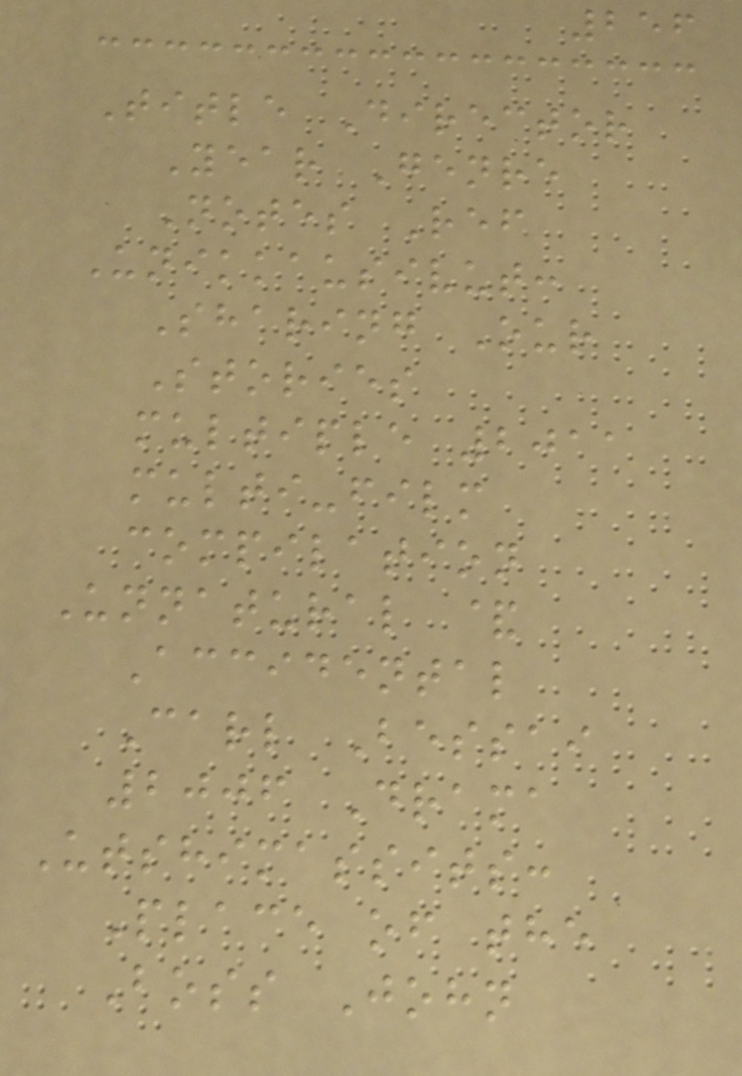256
Title Director
Year Genre
Notes Ref
Unikkausivut:
Sharing Our
Stories
multiple 2011
multi-film
compilation
Unnatural &
Accidental
Carl Bessai
2006 Drama
Utshimassits:
Place of the
Boss John
